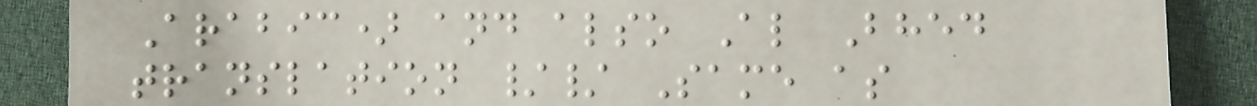Arabic) and also Al Bhed
translation // Same as
